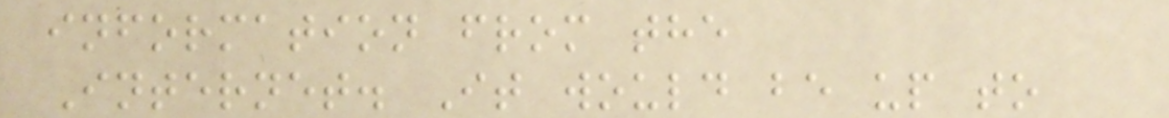information from the
Internet. It would be up to
